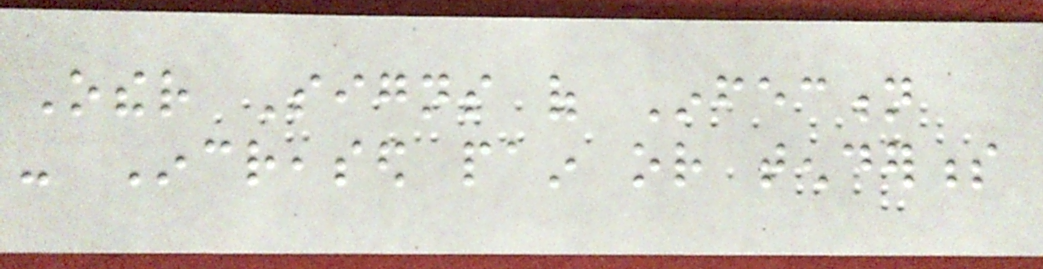Other Signs of Infection
- Increased pain or tenderness
